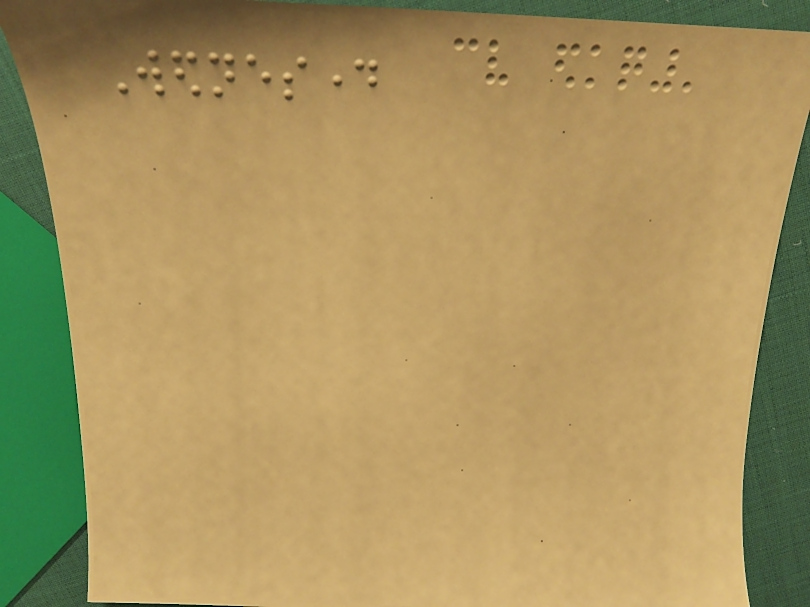Wednesday
